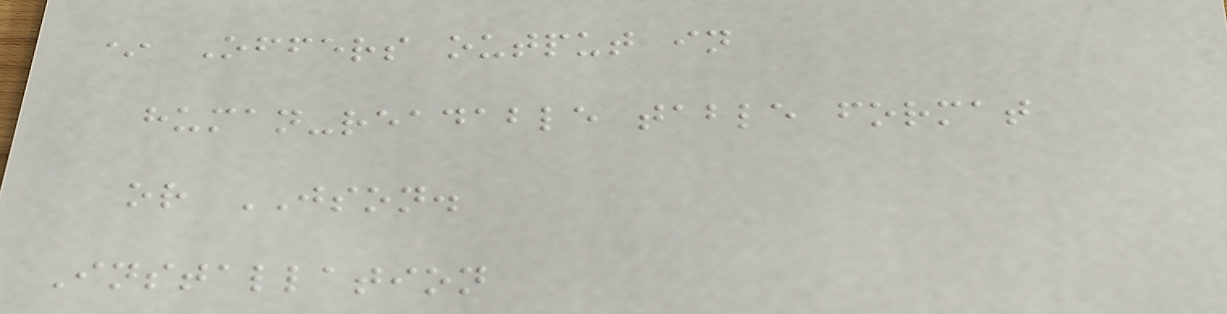* Offers output in
human-readable table format
or JSON.
Installation
